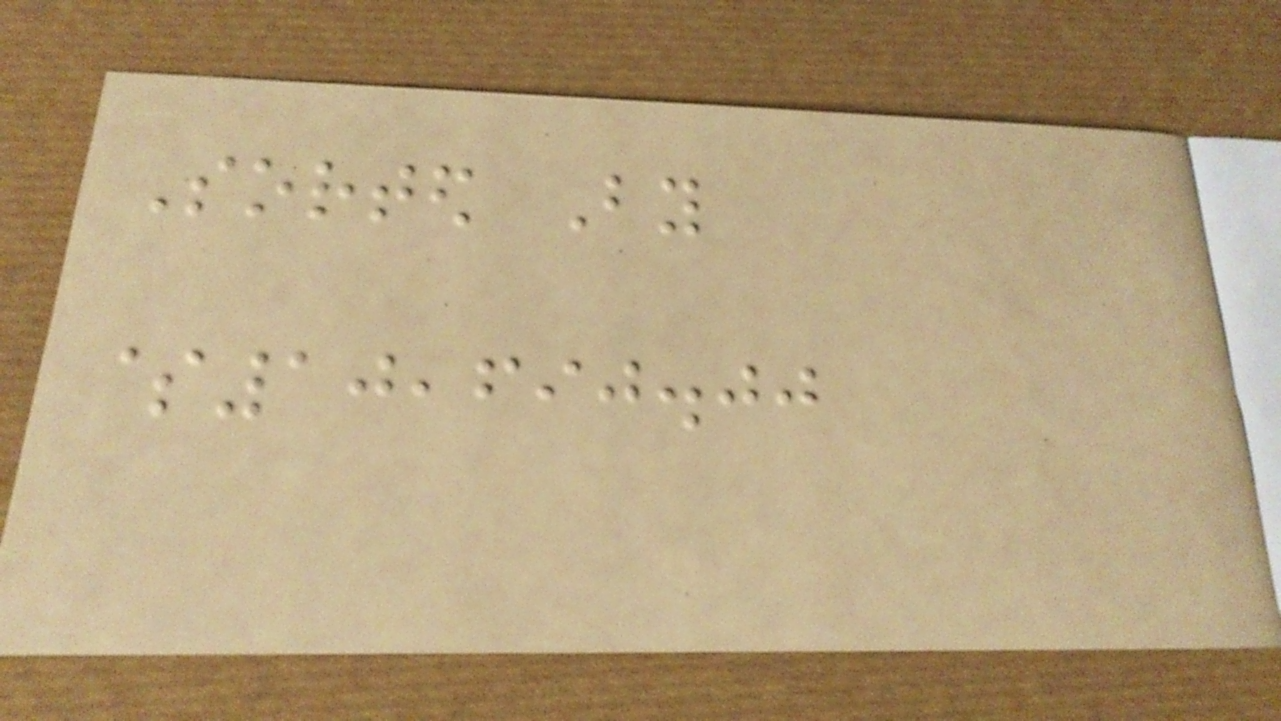Sorted By
$10,690.00
